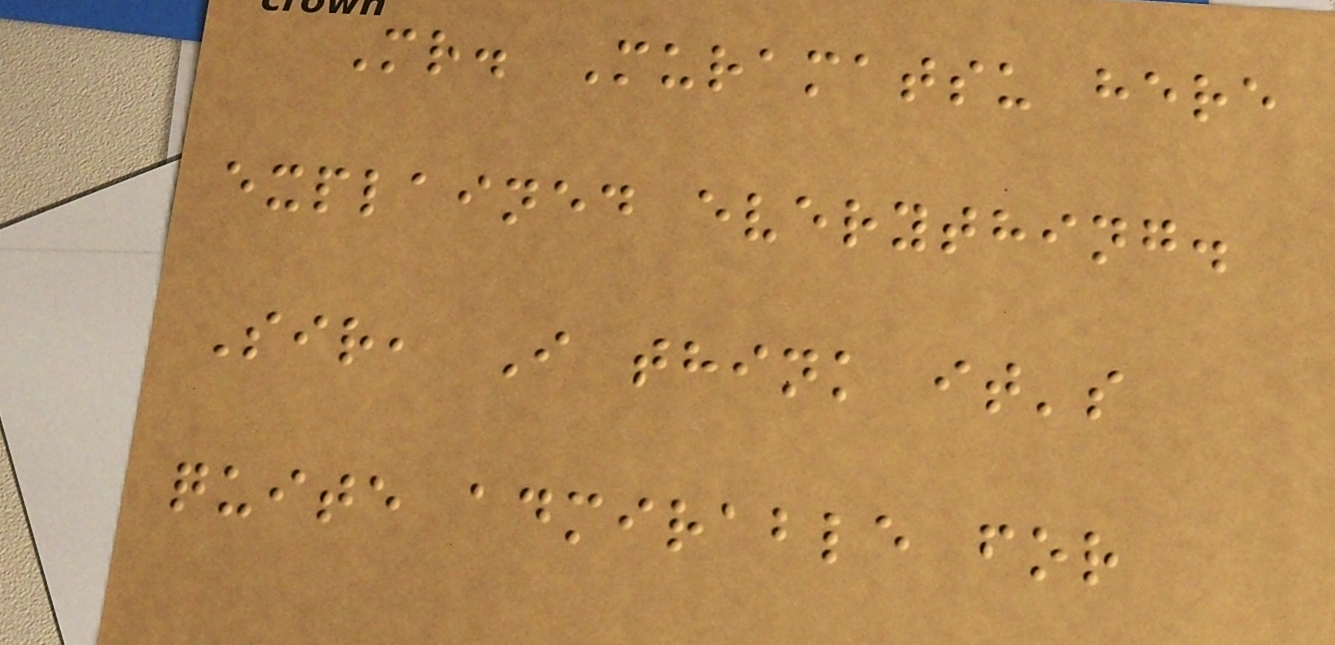Mr. Muramatsu here
explained everything.
Sir, I think it's
quite admirable for
